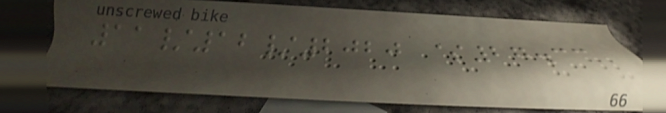11/12/2020 $27.33
